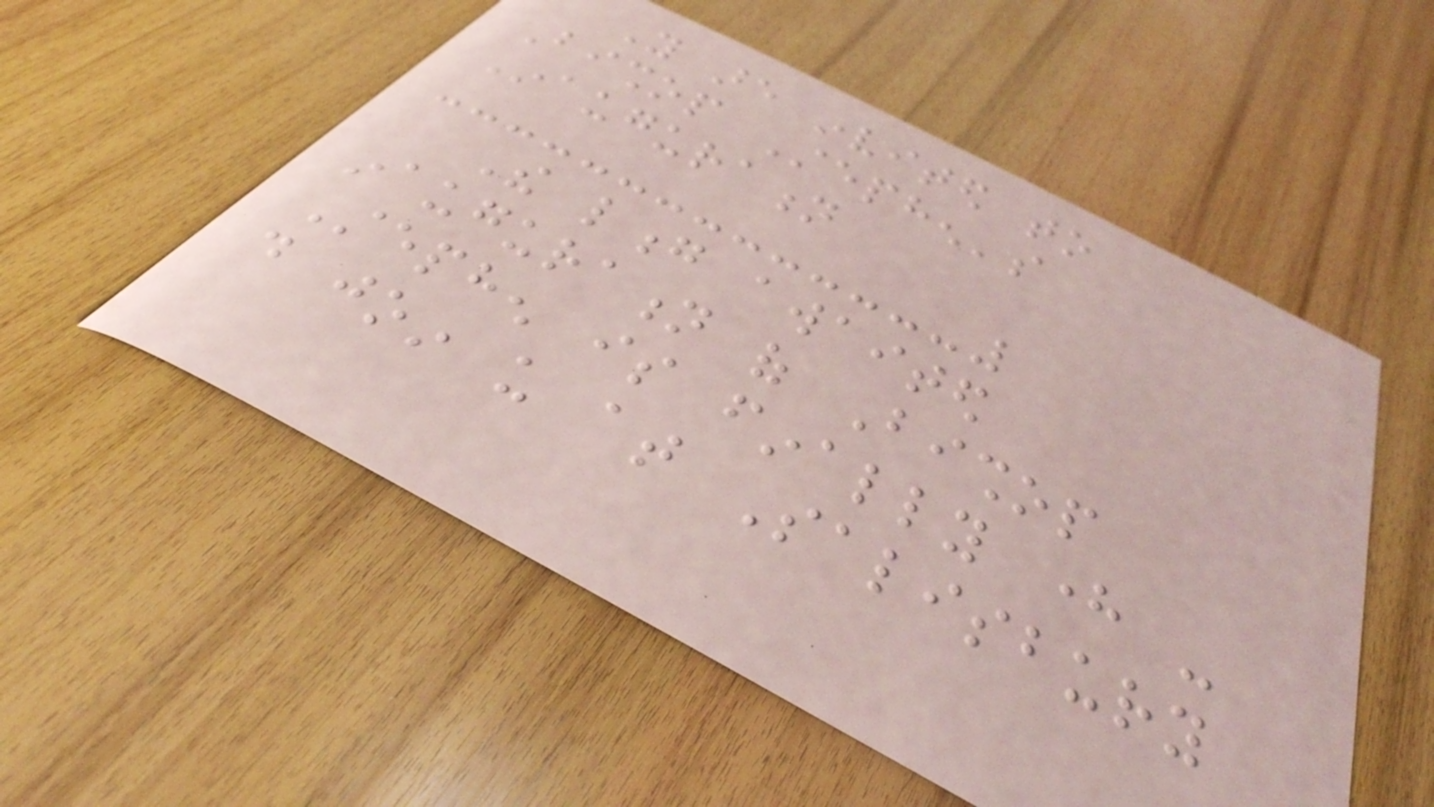You are invited to
Bishop Stephen's
Inauguration
The long awaited
inauguration of Bishop
Stephen is finally here -
do join us at Salisbury
